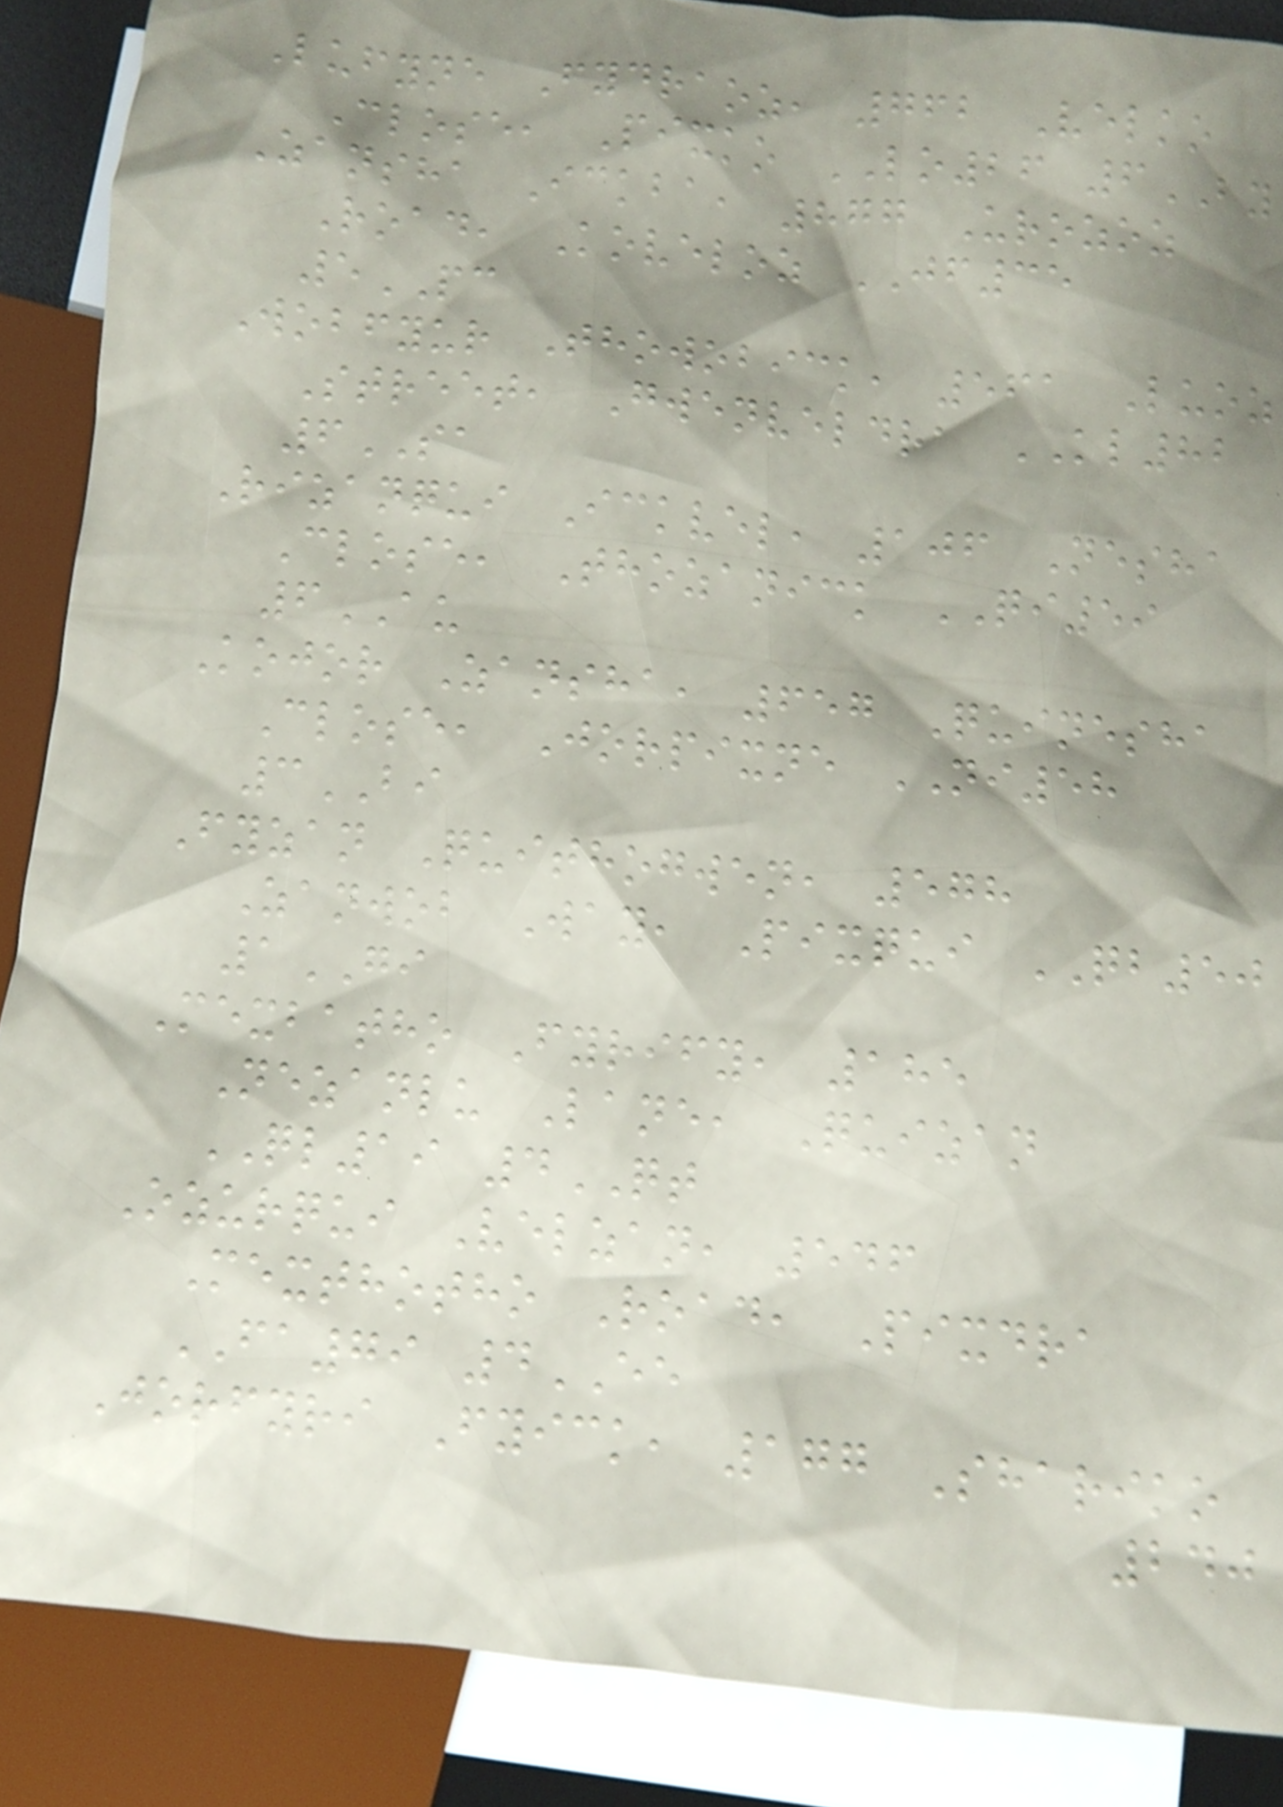Lufyne Fydraoz, 762 Velko
Close, Pixko LO26 6BY
Zansha Ickba, 877 Urozoz
Road, Koveloz JF35
5PC
Wobfyur Thowobick, 561 Luoz
Street, Gwenveldra KL82
6SA
Rizanqui Ickvel, 106 Nesha
Close, Thozanick QI59
6AU
Kojor Zansha, 657 Quinesha
Close, Jorpixne NI58
3BI
Fyzan Quithogwen, 578
Zanwob Way, Pixqui QB50
1GI
Mexbatho Fyrify, 185
Nezanlu Lane, Quizan
QL19 4QT
Ozurqui Velzan, 546
Mexthotho Road, Pixdra
FA79 4EE
Jorfyri Fyick, 177 Shariko
240
